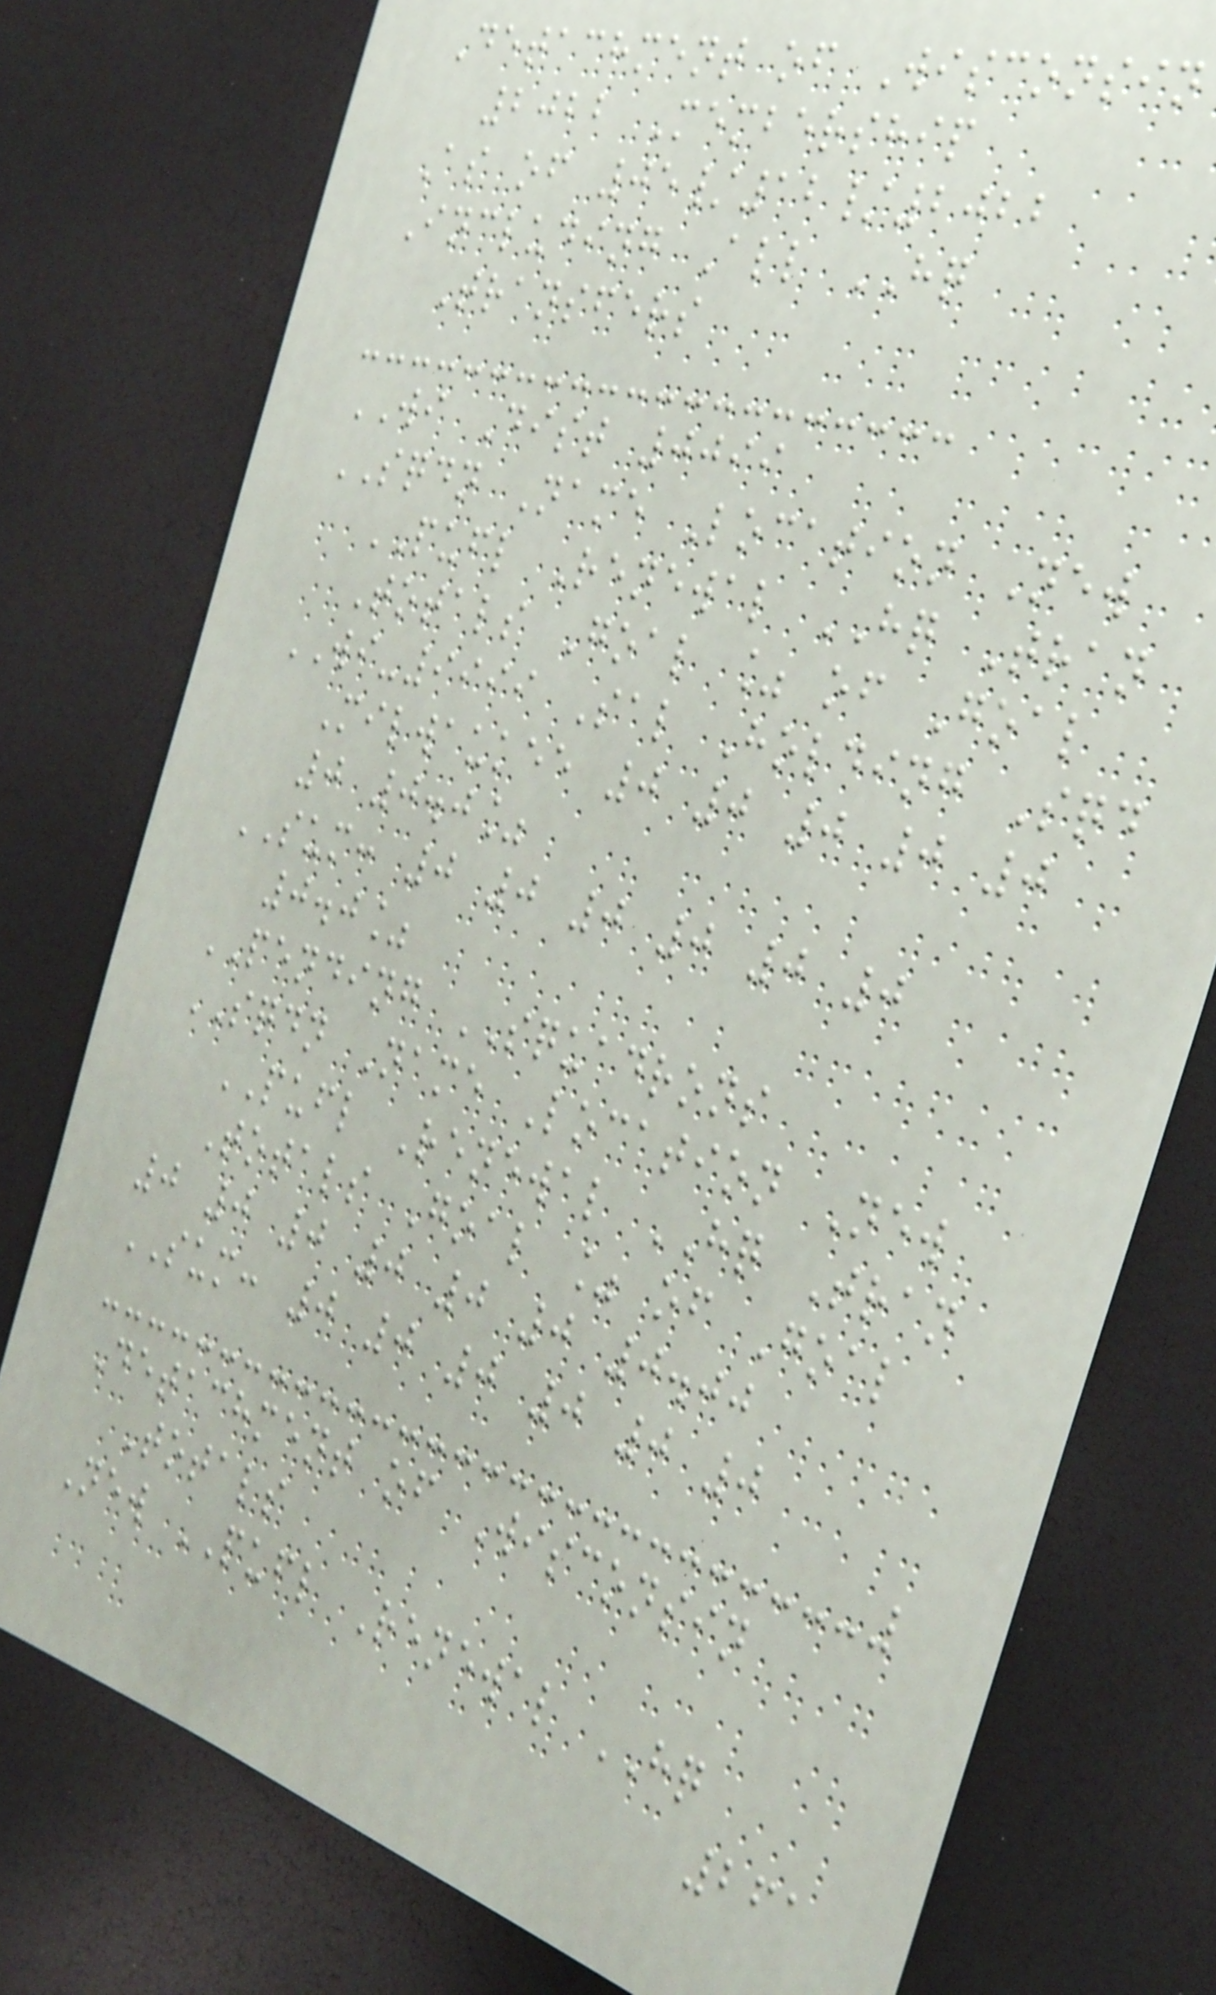Detachment of Wisconsin
2022 Membership
As of 05/12/2022
Including All HQ
Transfers
WI Dist 0099
SQDN Name Location New
PUFL Renewal HQ Tran
Totals Goal % of Goal
WI-9999 Sal Holding Sqd
Milwaukee 0 0 0 0 0
0 0.0%
SUM: 0 0 0 0 0 0
0.0%
PENDING SQUADRONS
SQDN Name Location New
PUFL Renewal HQ Tran
Totals Goal % of Goal
0 0 0 0 0 0 0.00
SUM: 0 0 0 0 0 0
Detachment of Wisconsin
Totals
New PUFL Renewal HQ
261
